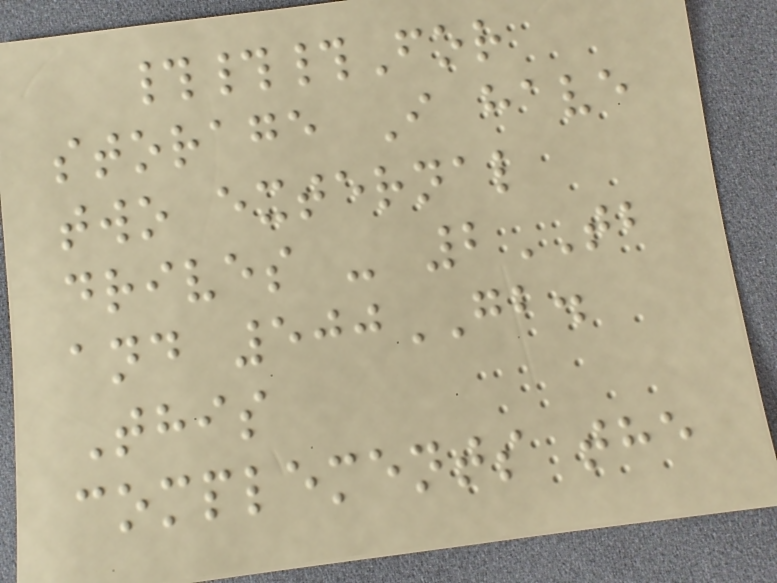###For
storage I have
two external
drives - 2TB
and 500GB.
This
complements the
